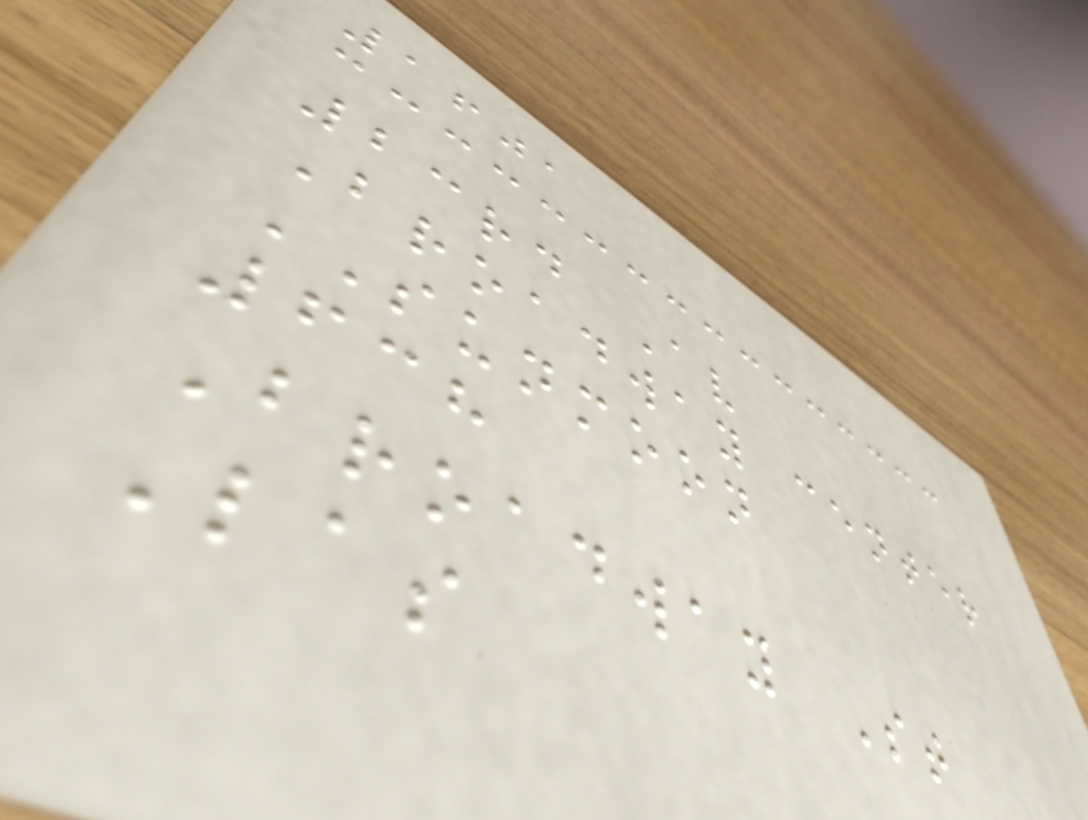1601
23rd Av
Broadway center
SUNMOON
638
Broadway St
Las
